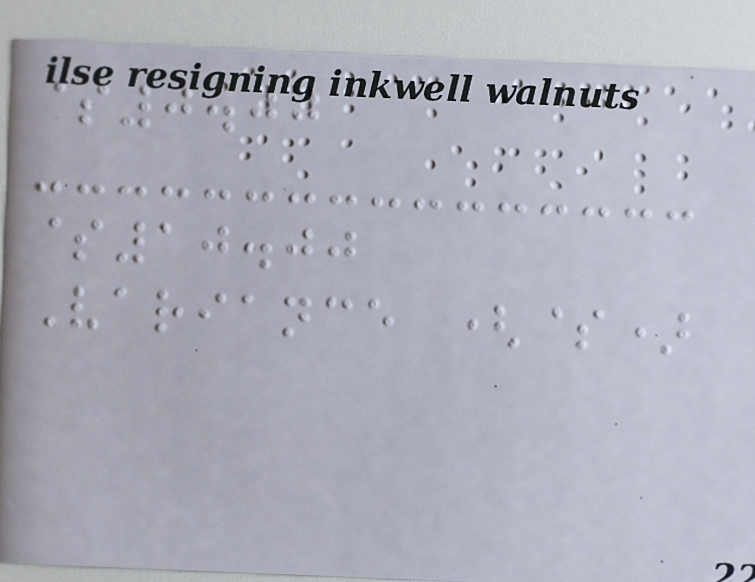$0.00
$10.00
Variance ($)
